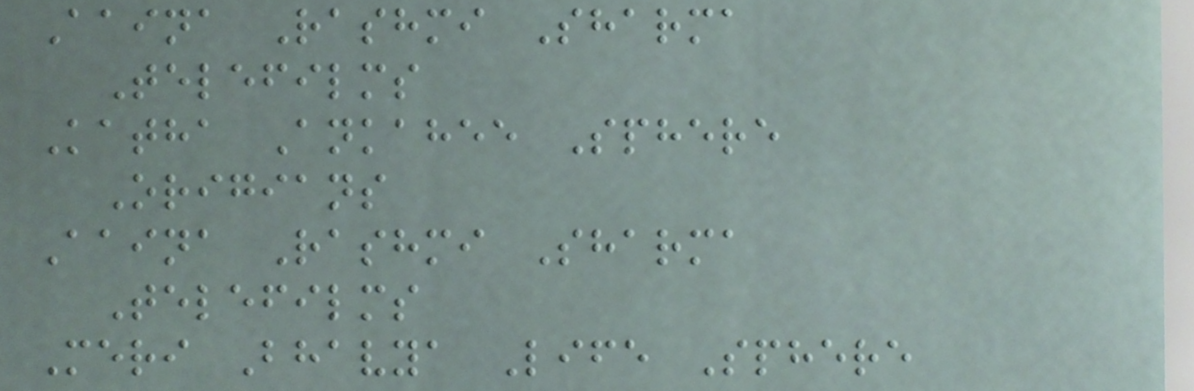Aaina Rashmi Sharma
Telefilms
Katha Ankahee Sphere
Origians
Aaina Rashmi Sharma
Telefilms
Meri Bhavya Life Sphere
